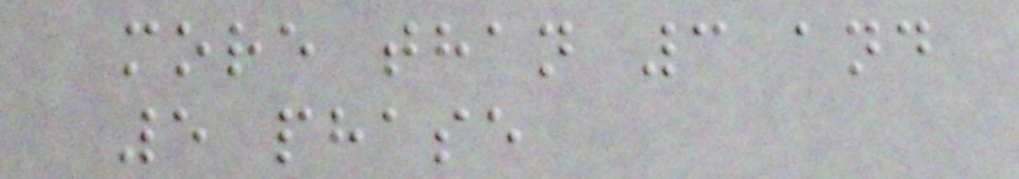more than 3 and
5 phase
